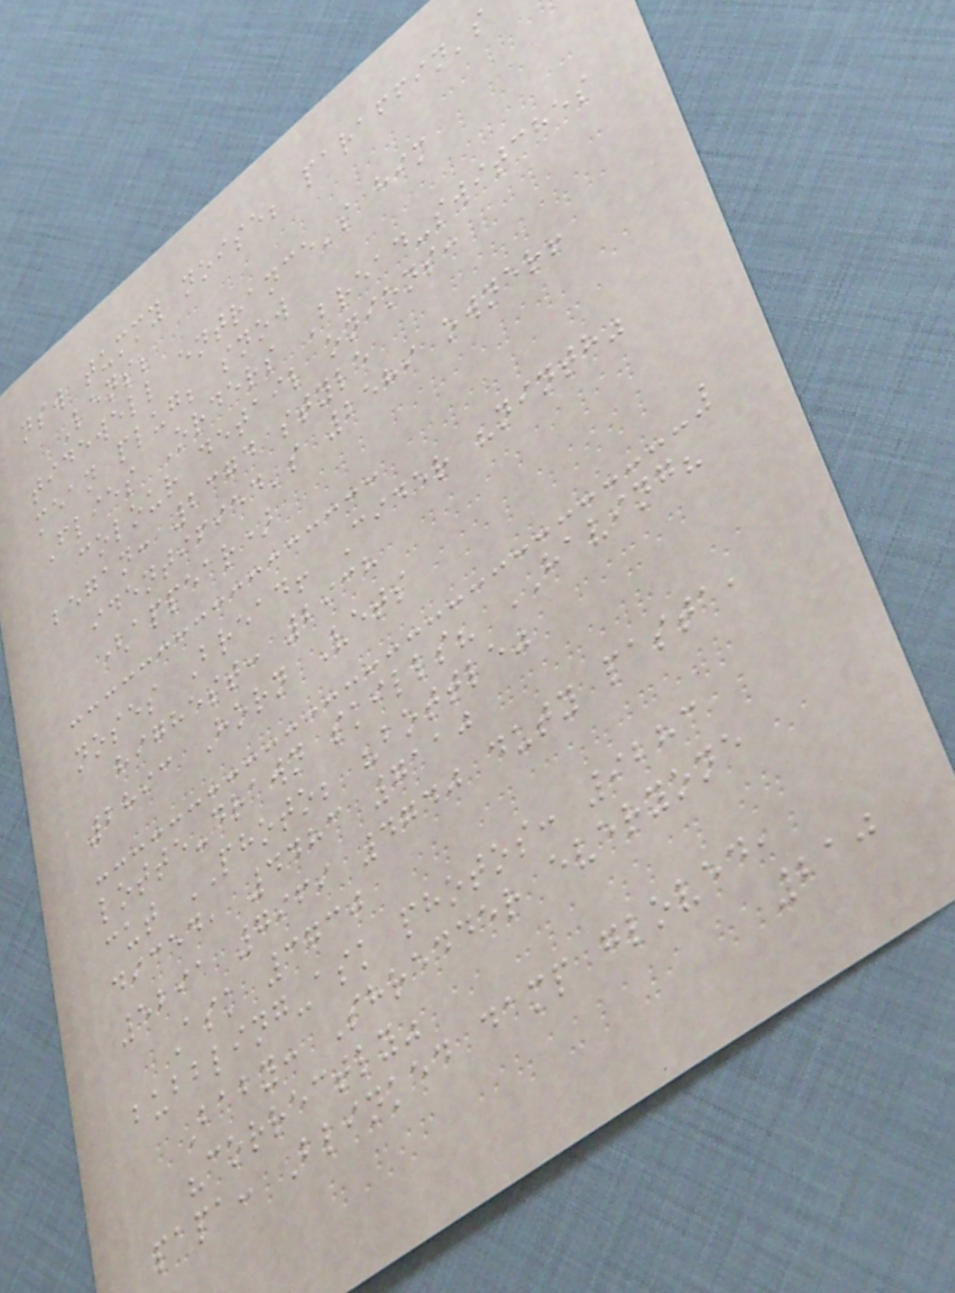nsw tummy noise; paraffin's
Lens;
tidewell entrance's him
mean plug; snow
Flies Orders Bread-switches
colour detail onions:
began: 2374 style
identified's 2589 owner!
(appear)
noses Bread! Cider "ninth"
highest: 2938
2893 Horn Vets
lotte-drawn skills? HAVING?
cut PHOTO; "bottle"
diced, 4483 7110
5291 7969 4740 duty pasta,
Ask 3730
bubbling-ask photos: 9283
Baby: Shredder everyone
"correctly"
papa: Blinked damp gloved,
210
